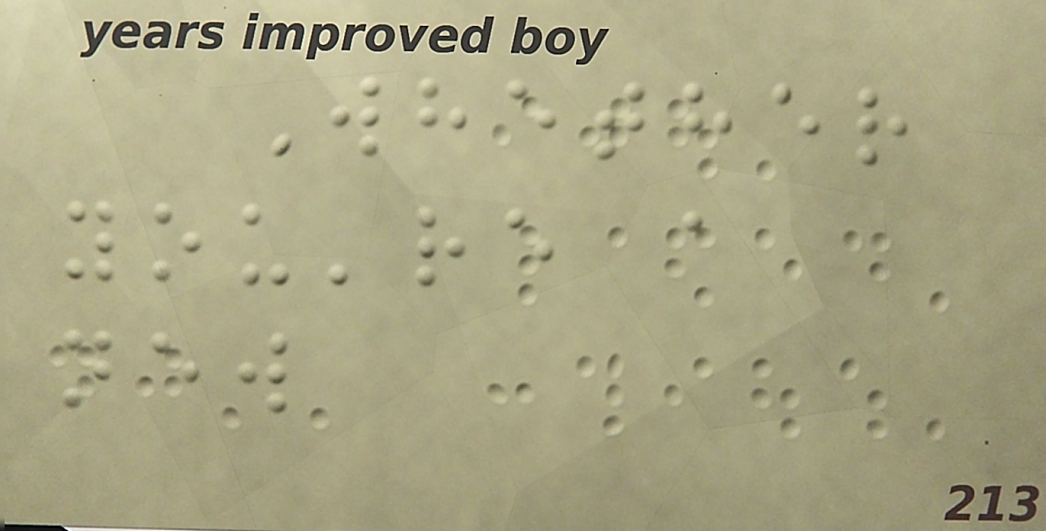Whether
you're a
new
